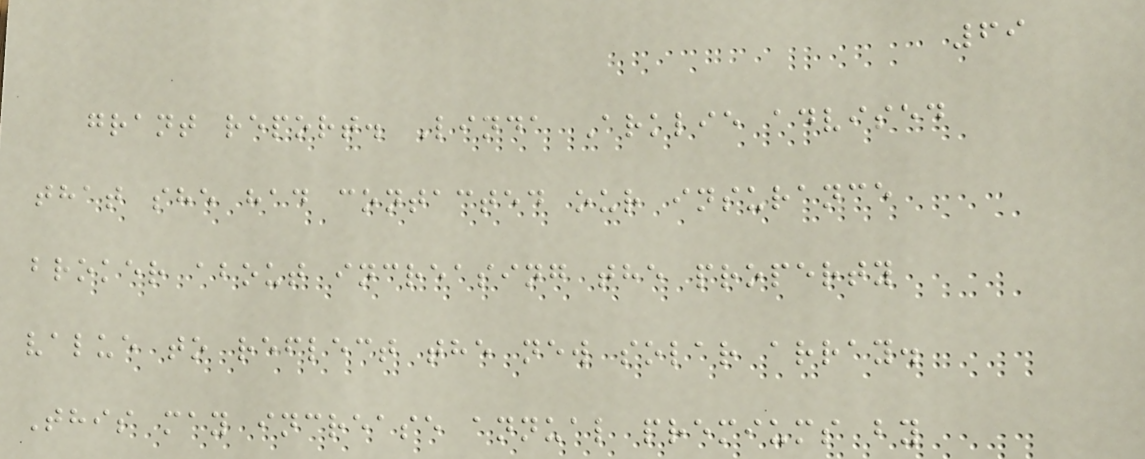69
grant report. Linda Arklie advised
that she had contacted our insurance
broker about increasing the property
value to reflect the new solar array.
This may increase annual premiums by
